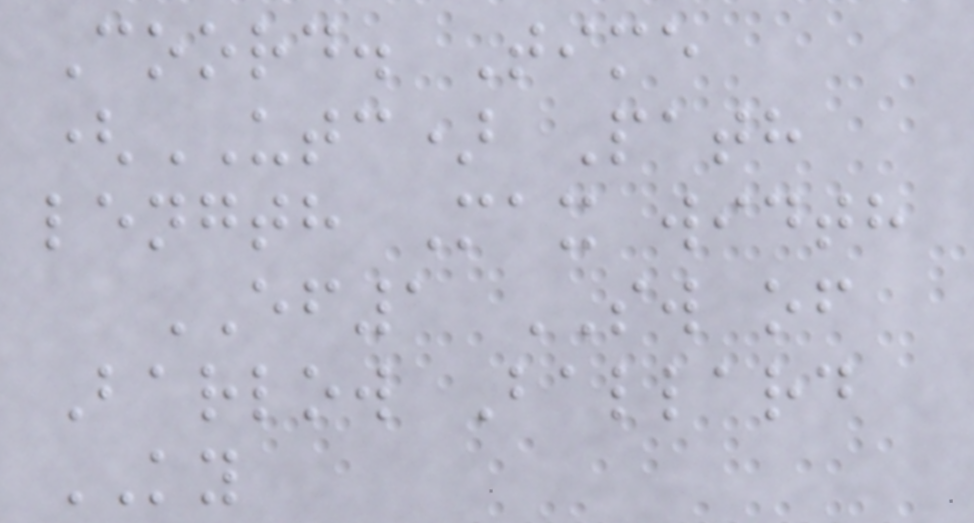Coord. Time
(UTC) Path
length Max width
EF1 SW of
Barlow Ballard
KY
